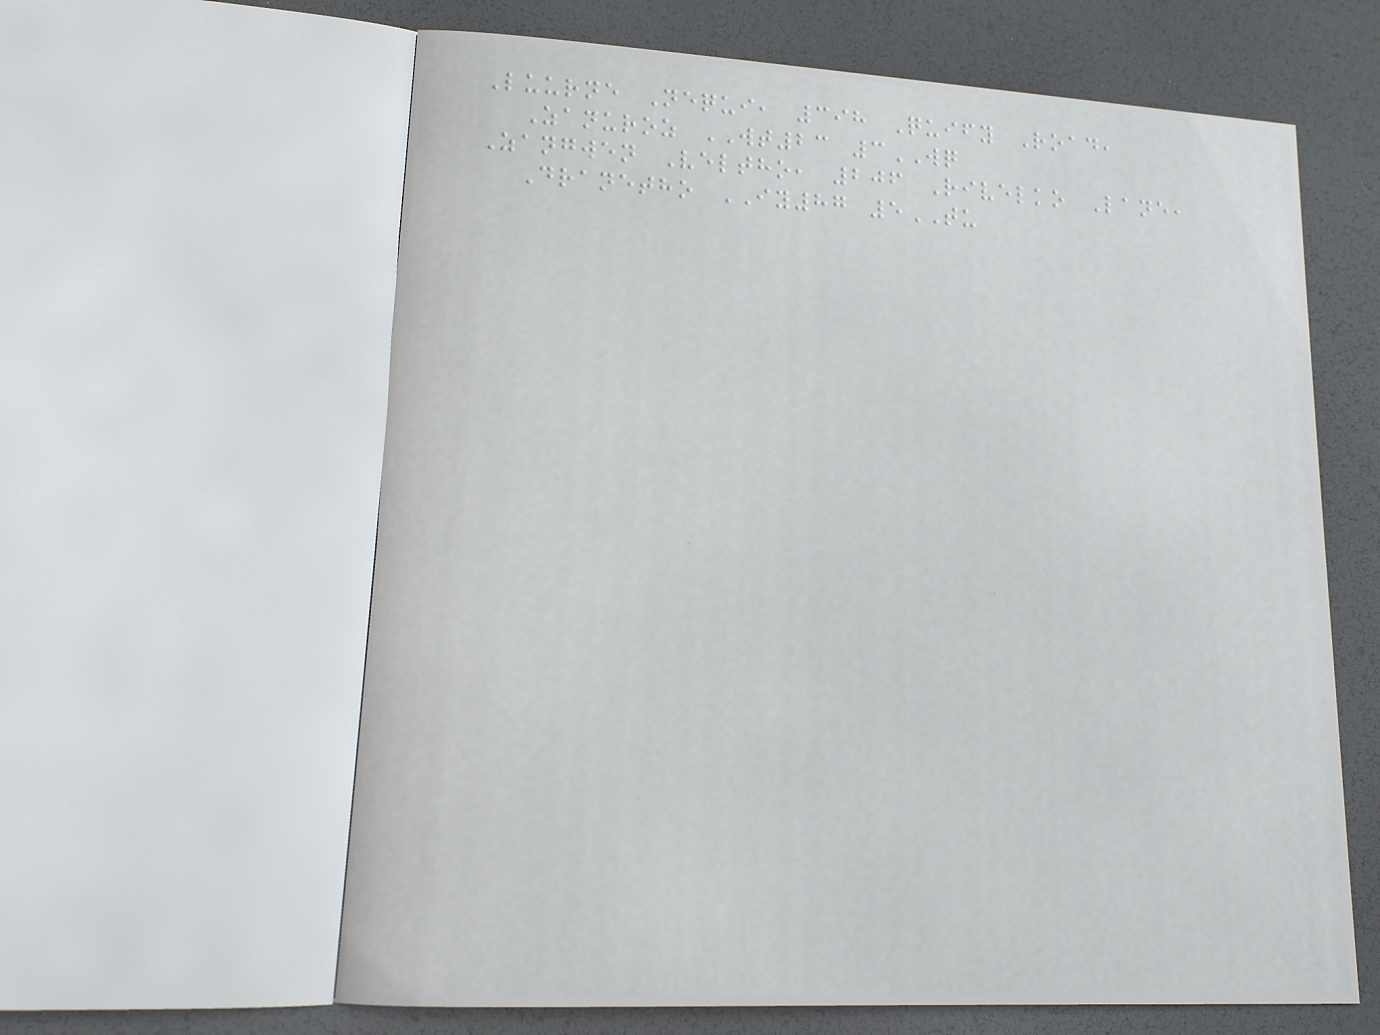Luurne Nequi, 398 Quify Road,
Zanuroz WT23 3WQ
Zangwen Veltho, 206 Rivelko Lane,
Dranetho IY87 5TU
